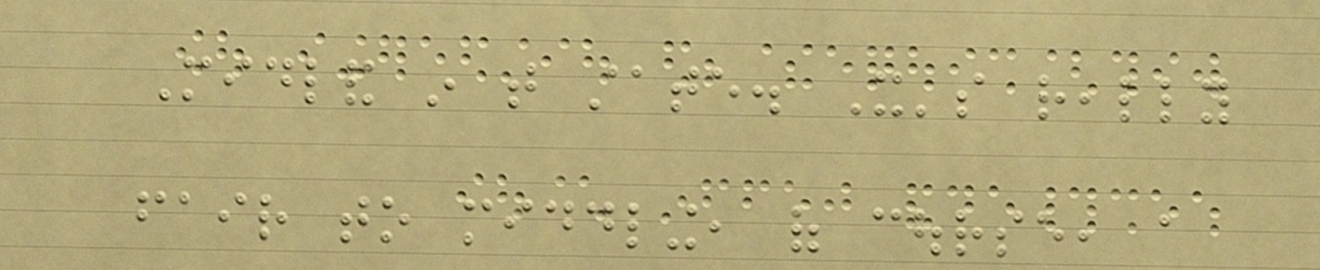Midland in that state. It's really
fair to middling, of course, a
